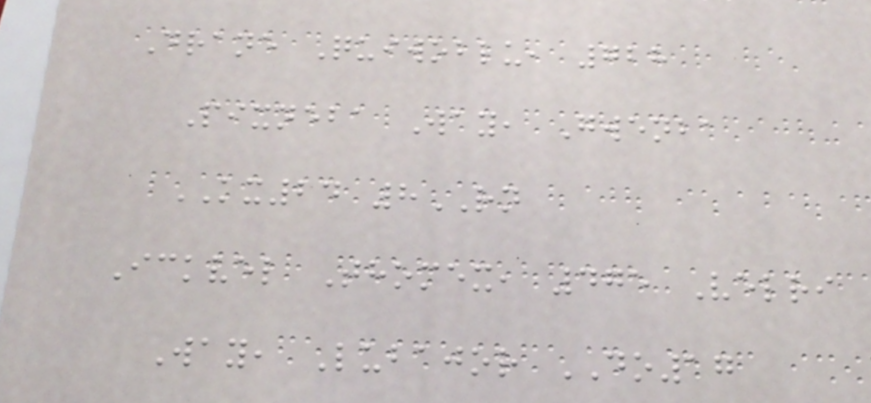Drane Quiwoblu, 728
Pixneba Way, Gwenba
KX24 8RN
Ickvel Thomex, 475 Velri
Way, Lubajor DO17
